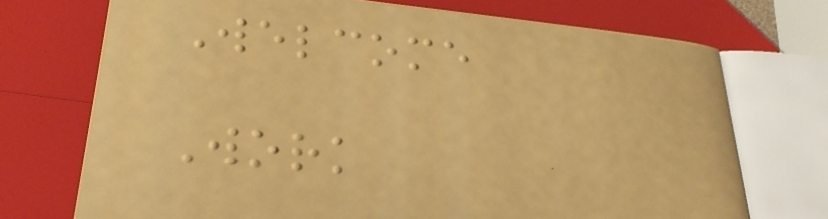Welcome
Work
